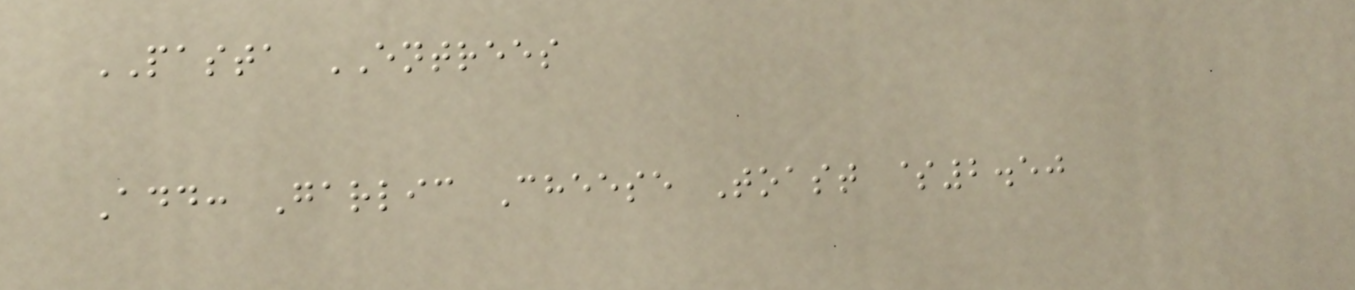PASTA ENTREES
Add: Garlic Cheese Toast $2.50
